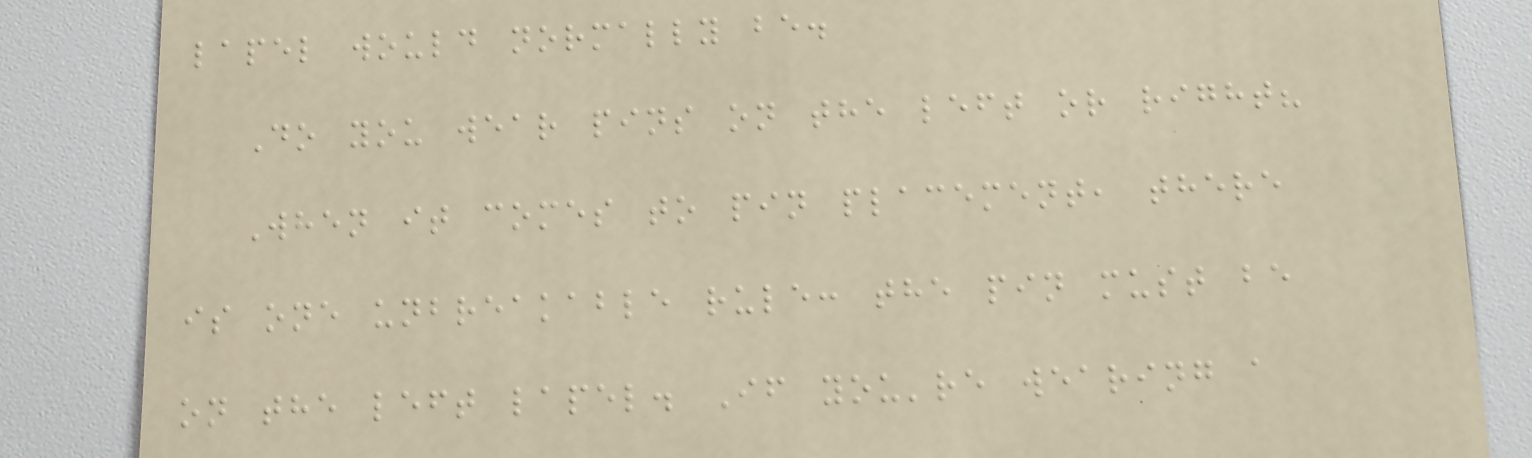lapel would normally be.
Do you wear pins on the left or right?
When it comes to pin placement, there
is one unbreakable rule: the pin must be
on the left lapel. If you're wearing a
